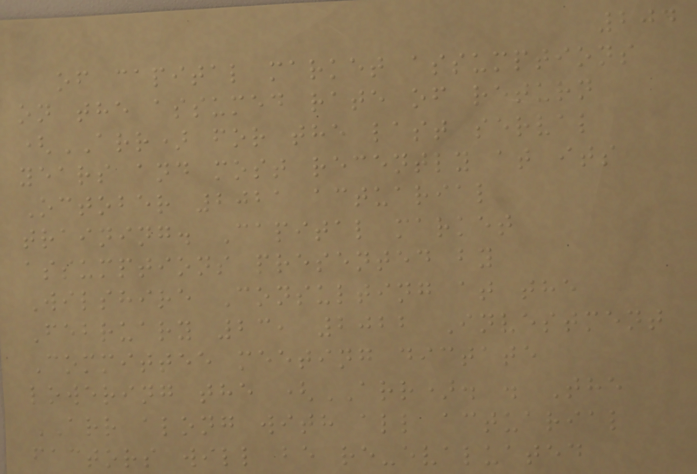204
of capital market assumptions
on the assumed rate of return
(ARR) for the last serval
years and most recently at its
October 2021 actuarial
training. Capital market
assumptions presented by
Wilshire Consulting at the
February 23, 2022 Investment
Committee meeting dictate
lowering the (ARR). . The
ARR along with all actuarial
factors will be re-evaluated
